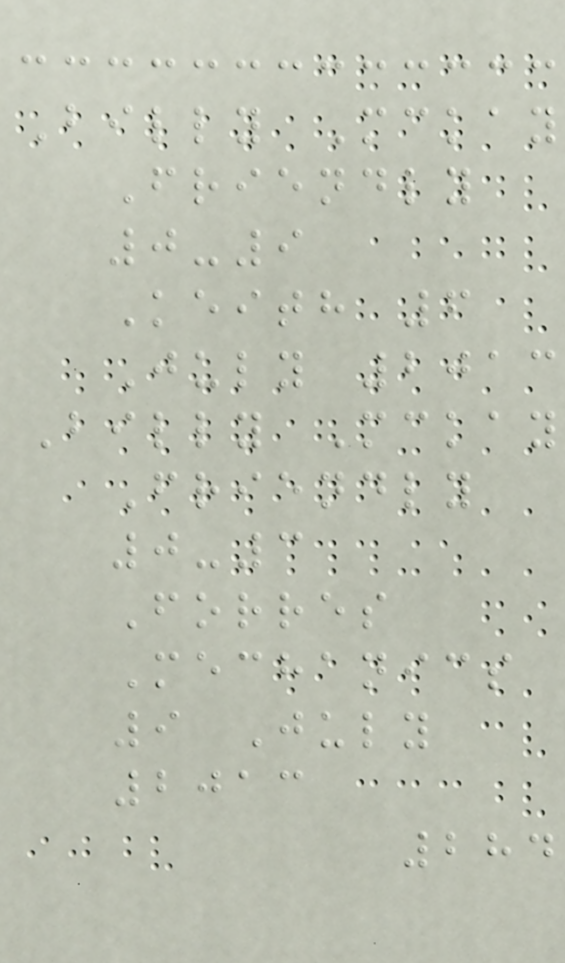Billy Mckay
Friendly
0-9
Keith 6
July 2013
Billy Mckay
Friendly
0-3
Forres
Mechanics
9 July
2013
284
